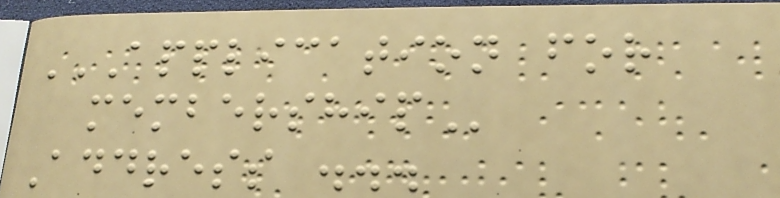APPLICATION FOR
MEMBERSHIP
Address ...
